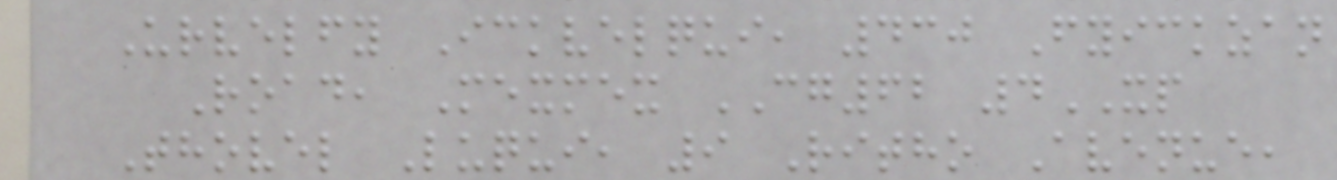Urvelfy Ickvelqui, 430 Fyickzan
Road, Mexmex CG62 4XP
Thovel Luqui, 9 Ritho Avenue,
